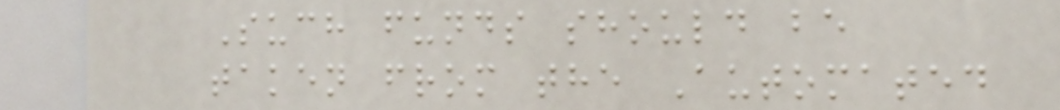Such funds should be
taken from the Automated
